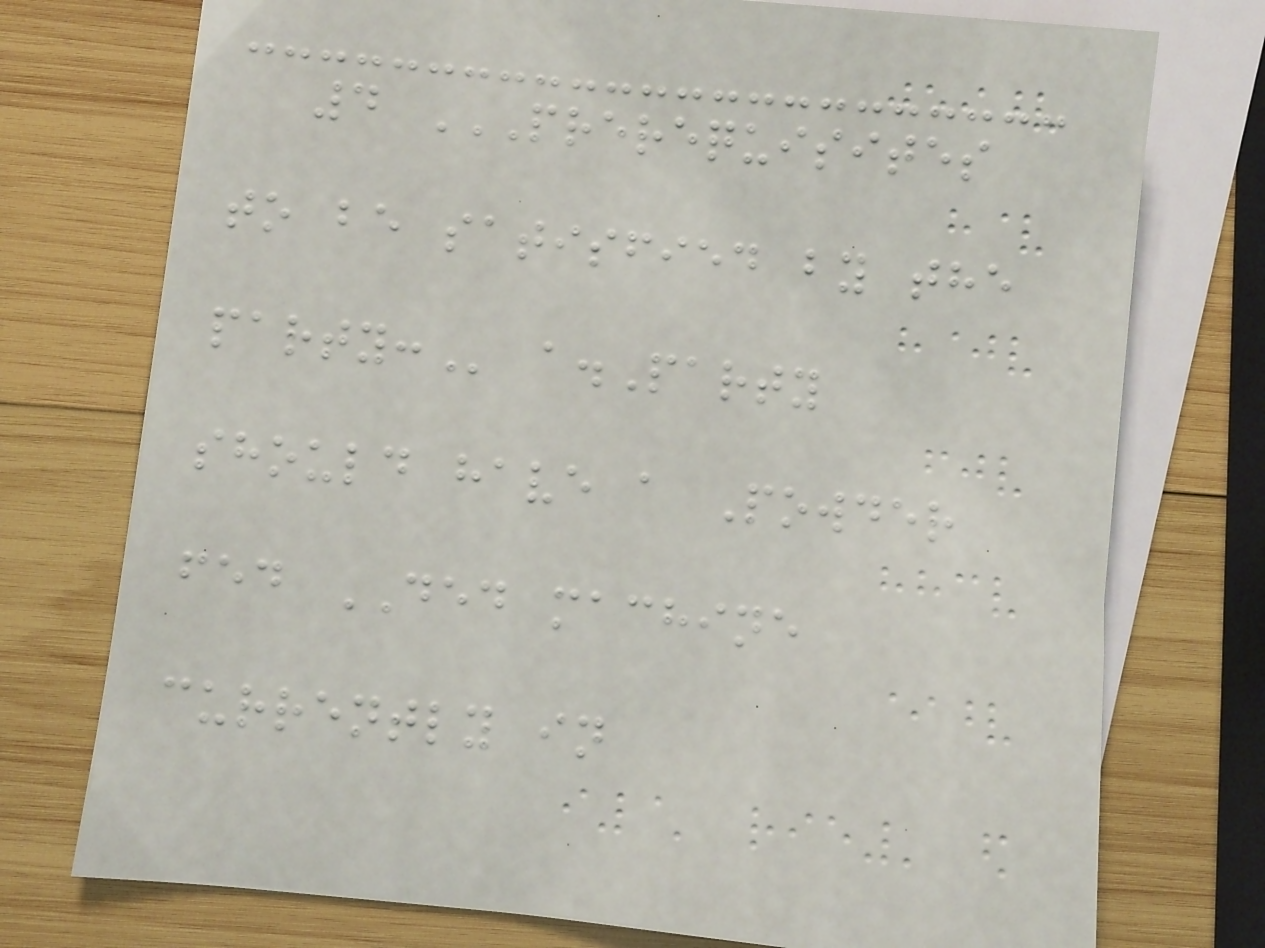4 PREREQUISITES
TO BE SATISFIED BY THE
PARTY: a.Party
should have a Powder
fed DED machine
currently in
